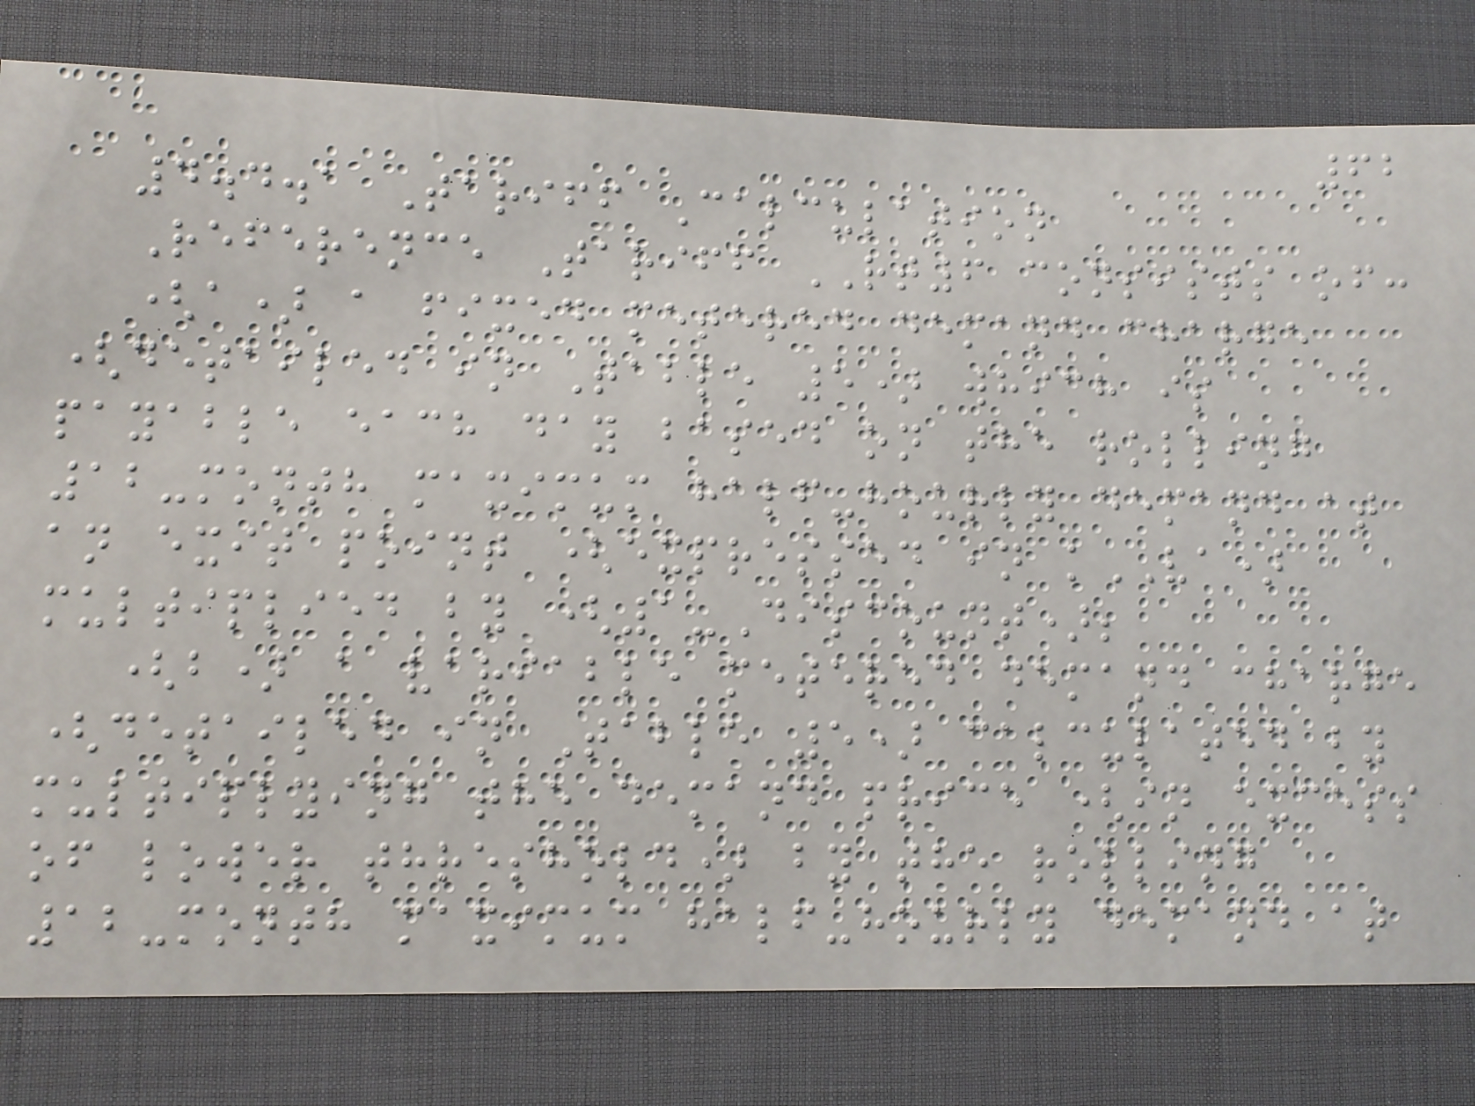62
4.4.1 Tariff Calculation
Reference Tariff RT6 consists of:
(a) a fixed metered demand charge
(detailed in Table 5) which is
payable each day based on the rolling
12-month maximum half-hourly demand at
an exit point (expressed in kVA)
multiplied by (1-Discount);
(b) a variable metered demand charge
(detailed in Table 5) calculated by
multiplying the demand price (in excess
of lower threshold) by the rolling
12-month maximum half-hourly demand at
